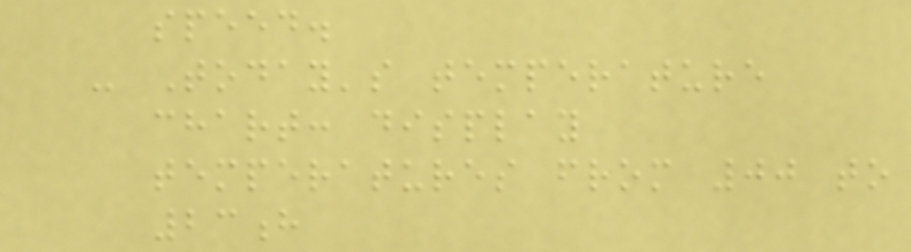speed.
- Today's temperature
chart: display
temperatures from 00 to
23h
